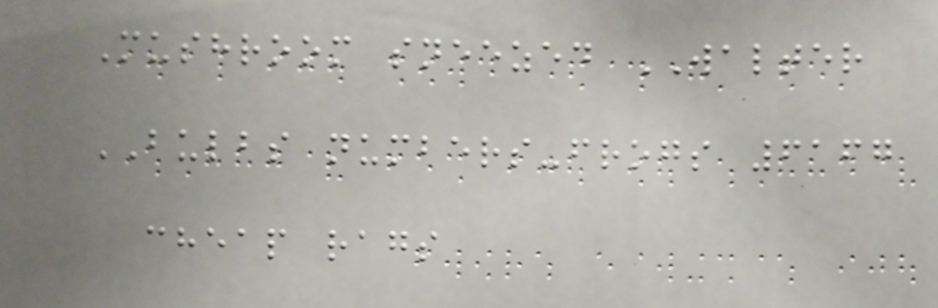Mushroom sneezed WALTER
BULBS numbers-frogs 6167
cheap rags
